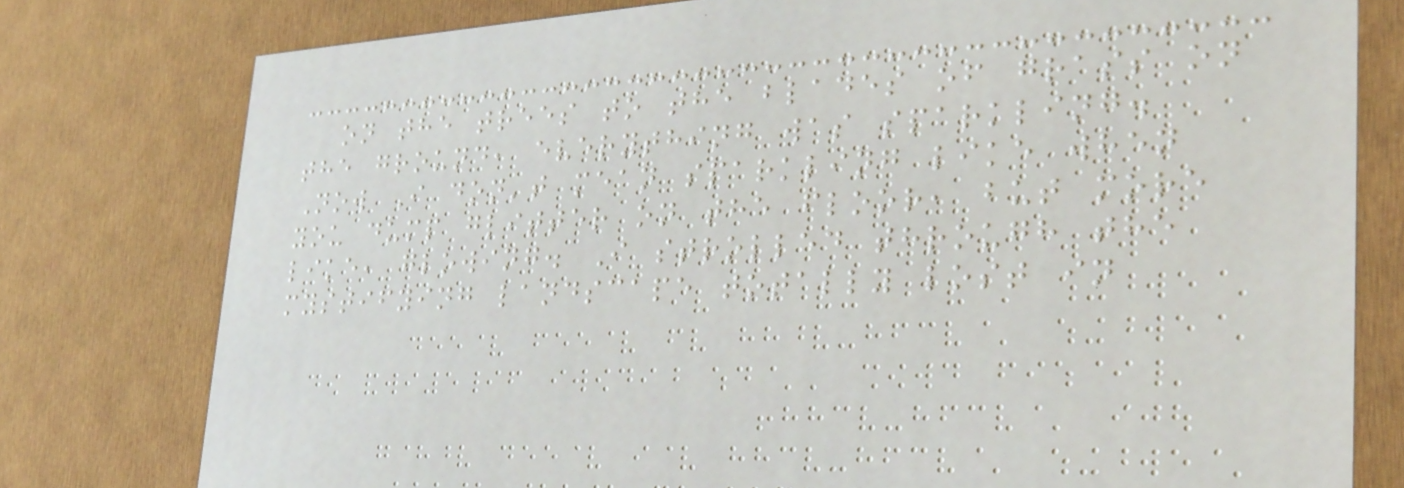on the trees to the blades of grass on
the ground, everything was sparkling.
Now I don't mean sparkling like when
you dump glitter on the floor, but more
like, glowing. I strolled through the
mystifying landscape totally lost in
